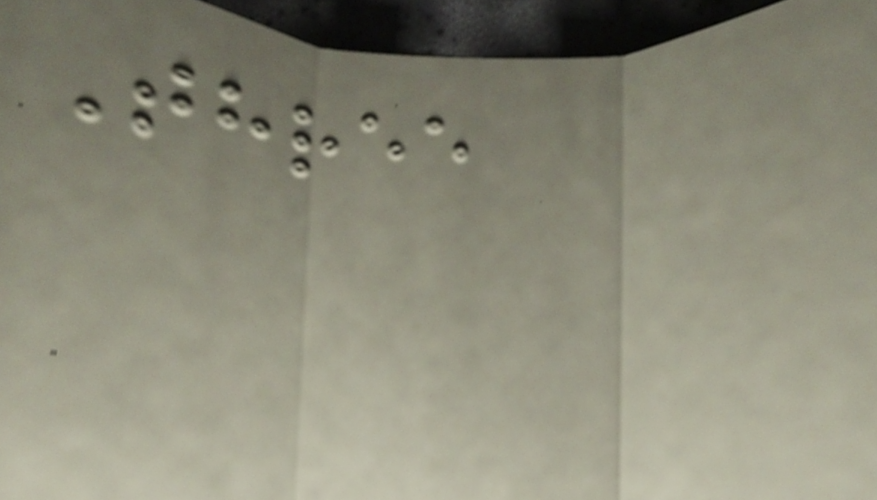Three
